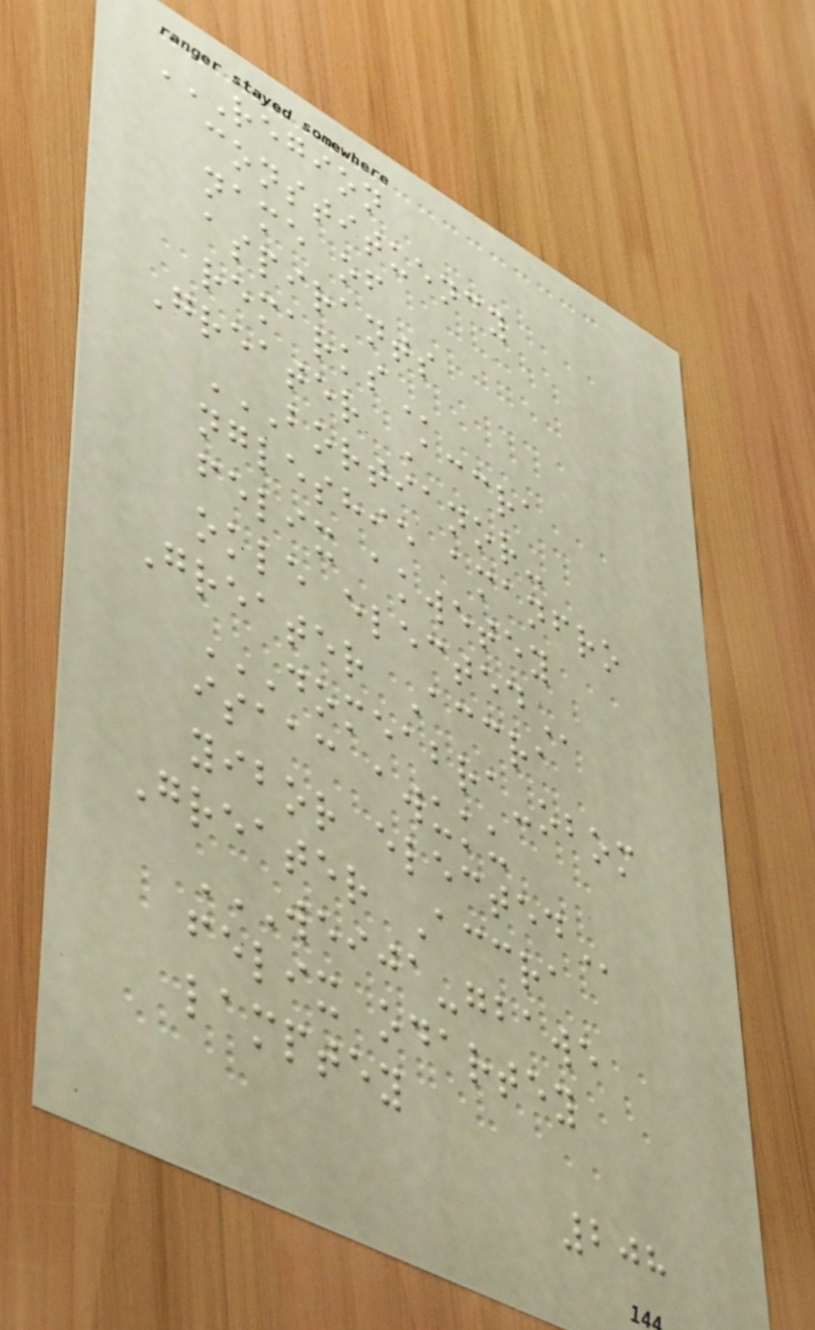REGION
CONSTITUENCY
NAME OF
ASPIRANTS
REMARKS
Greater Accra
BORTIANOR-
NGLESHIE AMANFRO
FELIX AKWETEY
OKLE ELECTED
Greater Accra
DOMEABRA-OBOM
ISAAC AWUKU
YIBOR ELECTED
Greater Accra
WEIJA-GBAWE
FELIX ODARTEY
LAMPTEY
208
